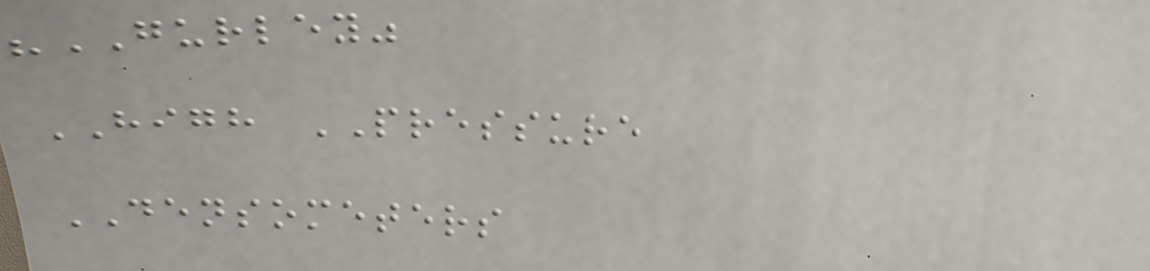"GURLEY"
HIGH PRESSURE
DENSOMETERS
